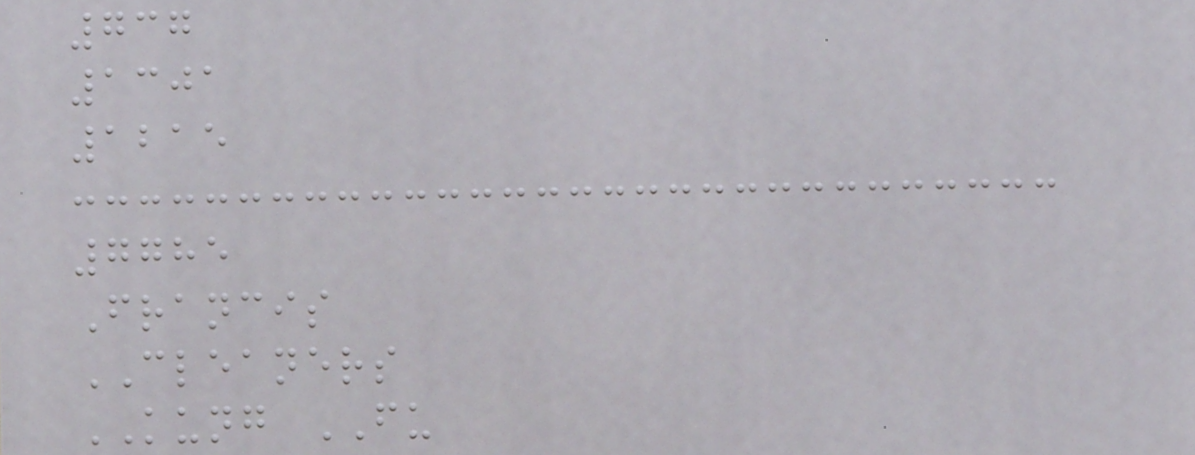737
1301
1215
7785
Francis
CLEANERS
KUNG FU
